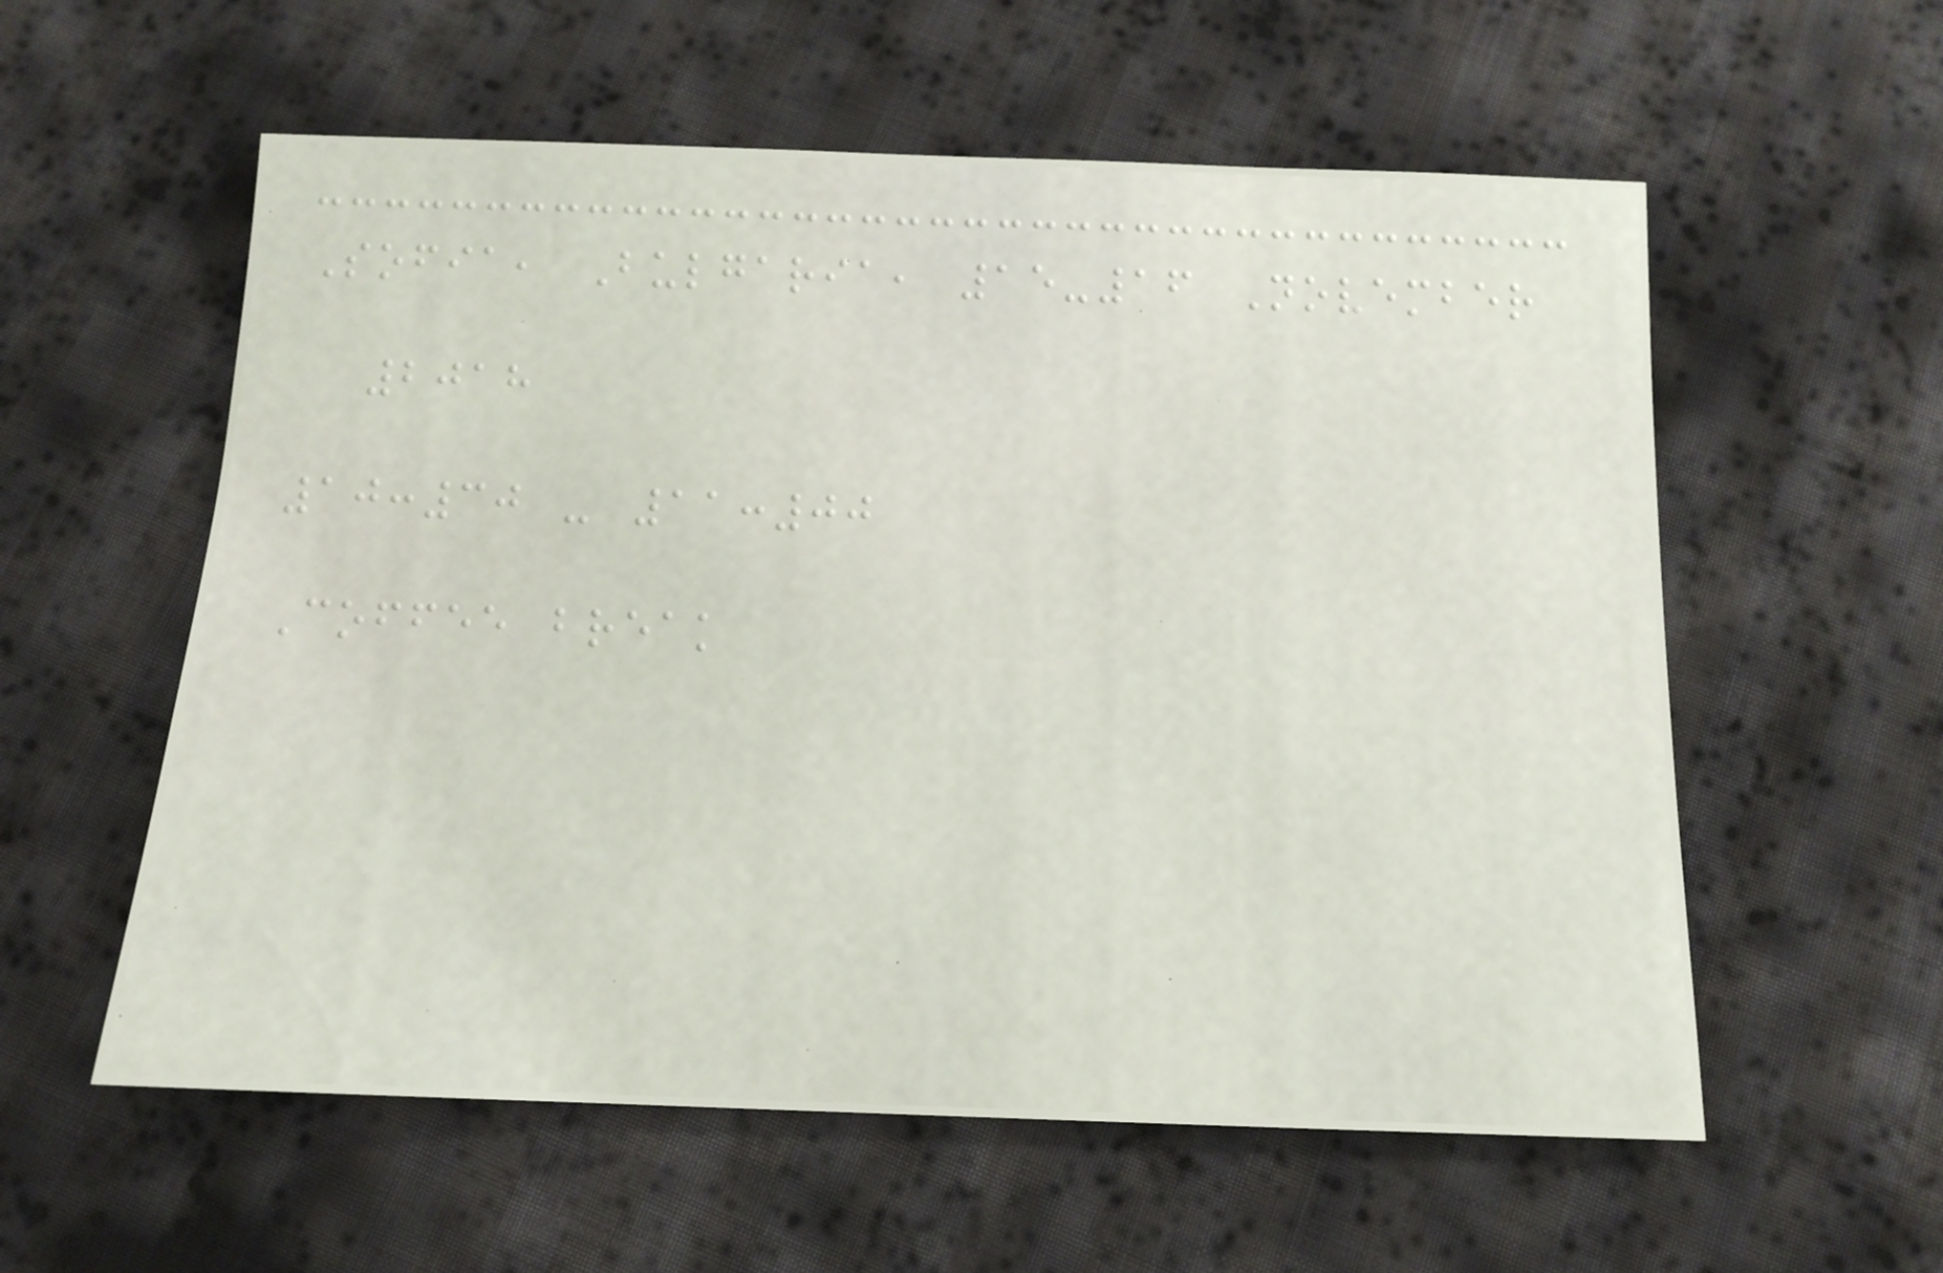Sofia, Bulgaria, 15-16 November
2018
10:30 - 11:00
Coffee break
